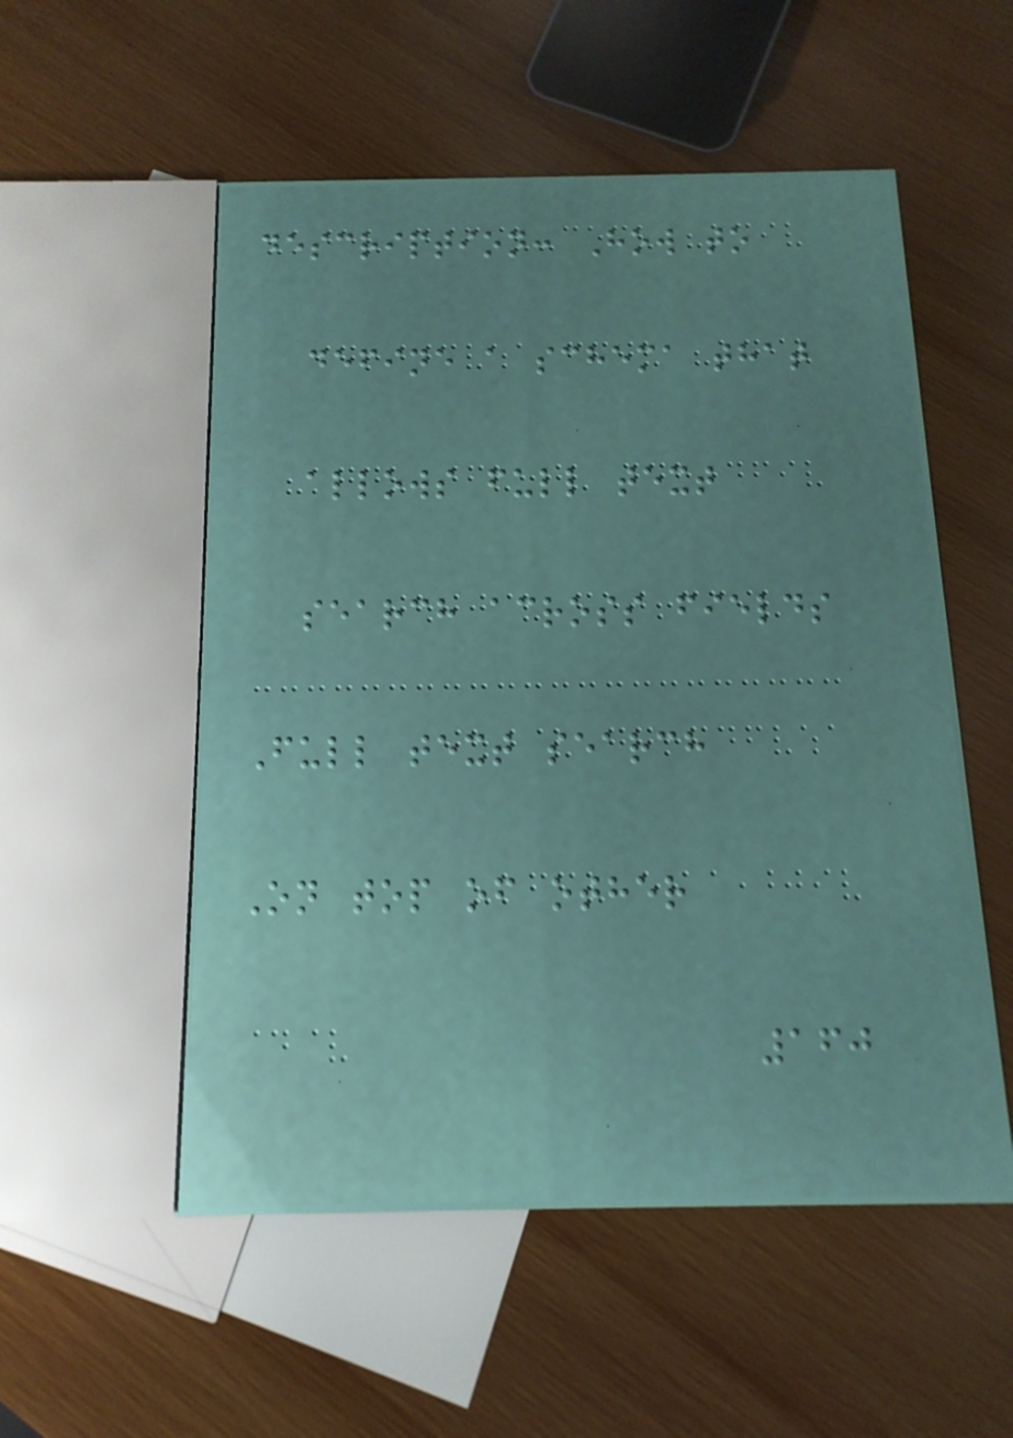description: How to
define a schema that
allows full text
search across fields
Full text search
On top of other
160
